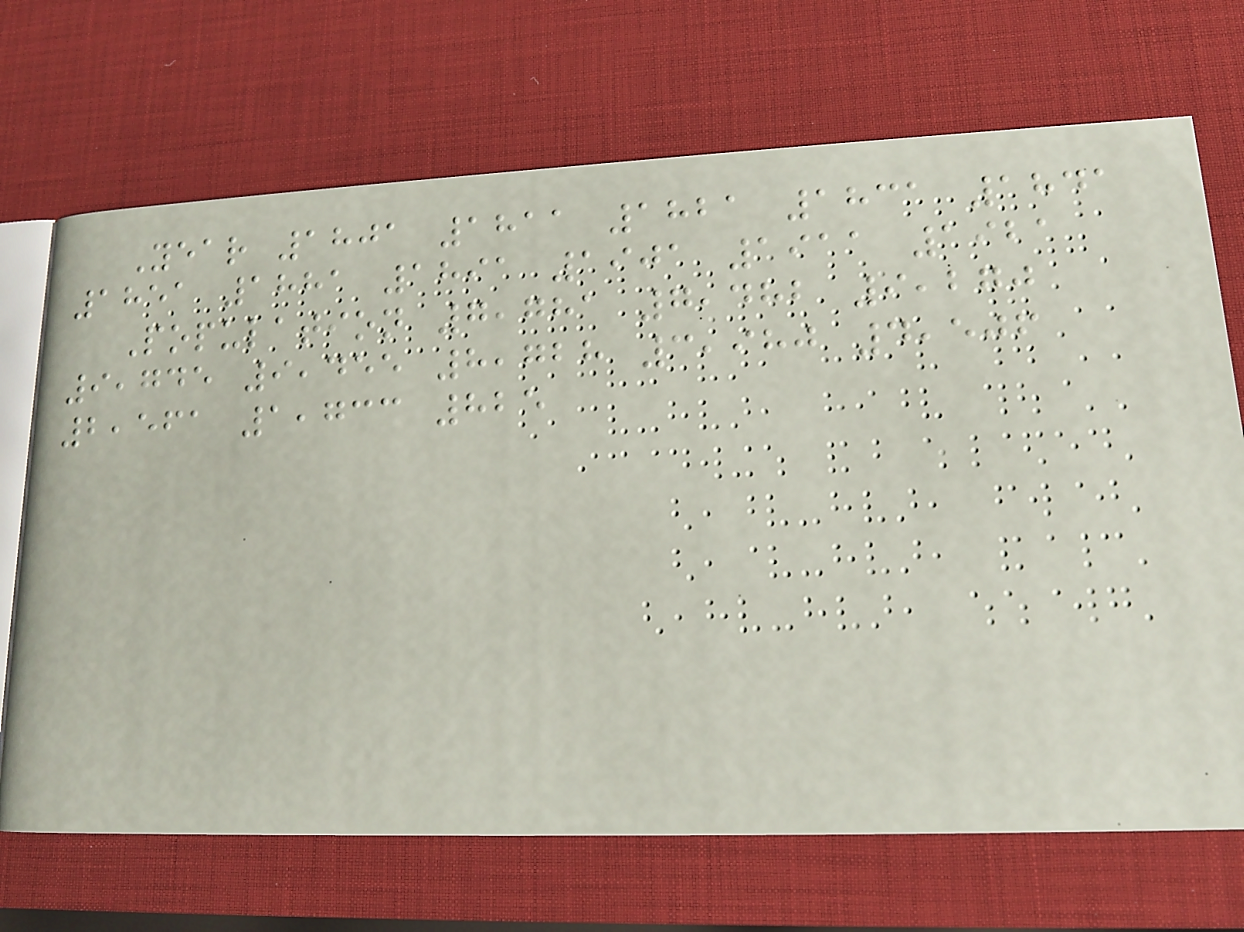Year 1801 1811 1821 1831 1841
1851 1881 1891 1901 1911 1921
Population 7,781 7,482 9,270
9,745 9,455 8,728 3,980 4,506
2,561 1,733 825
